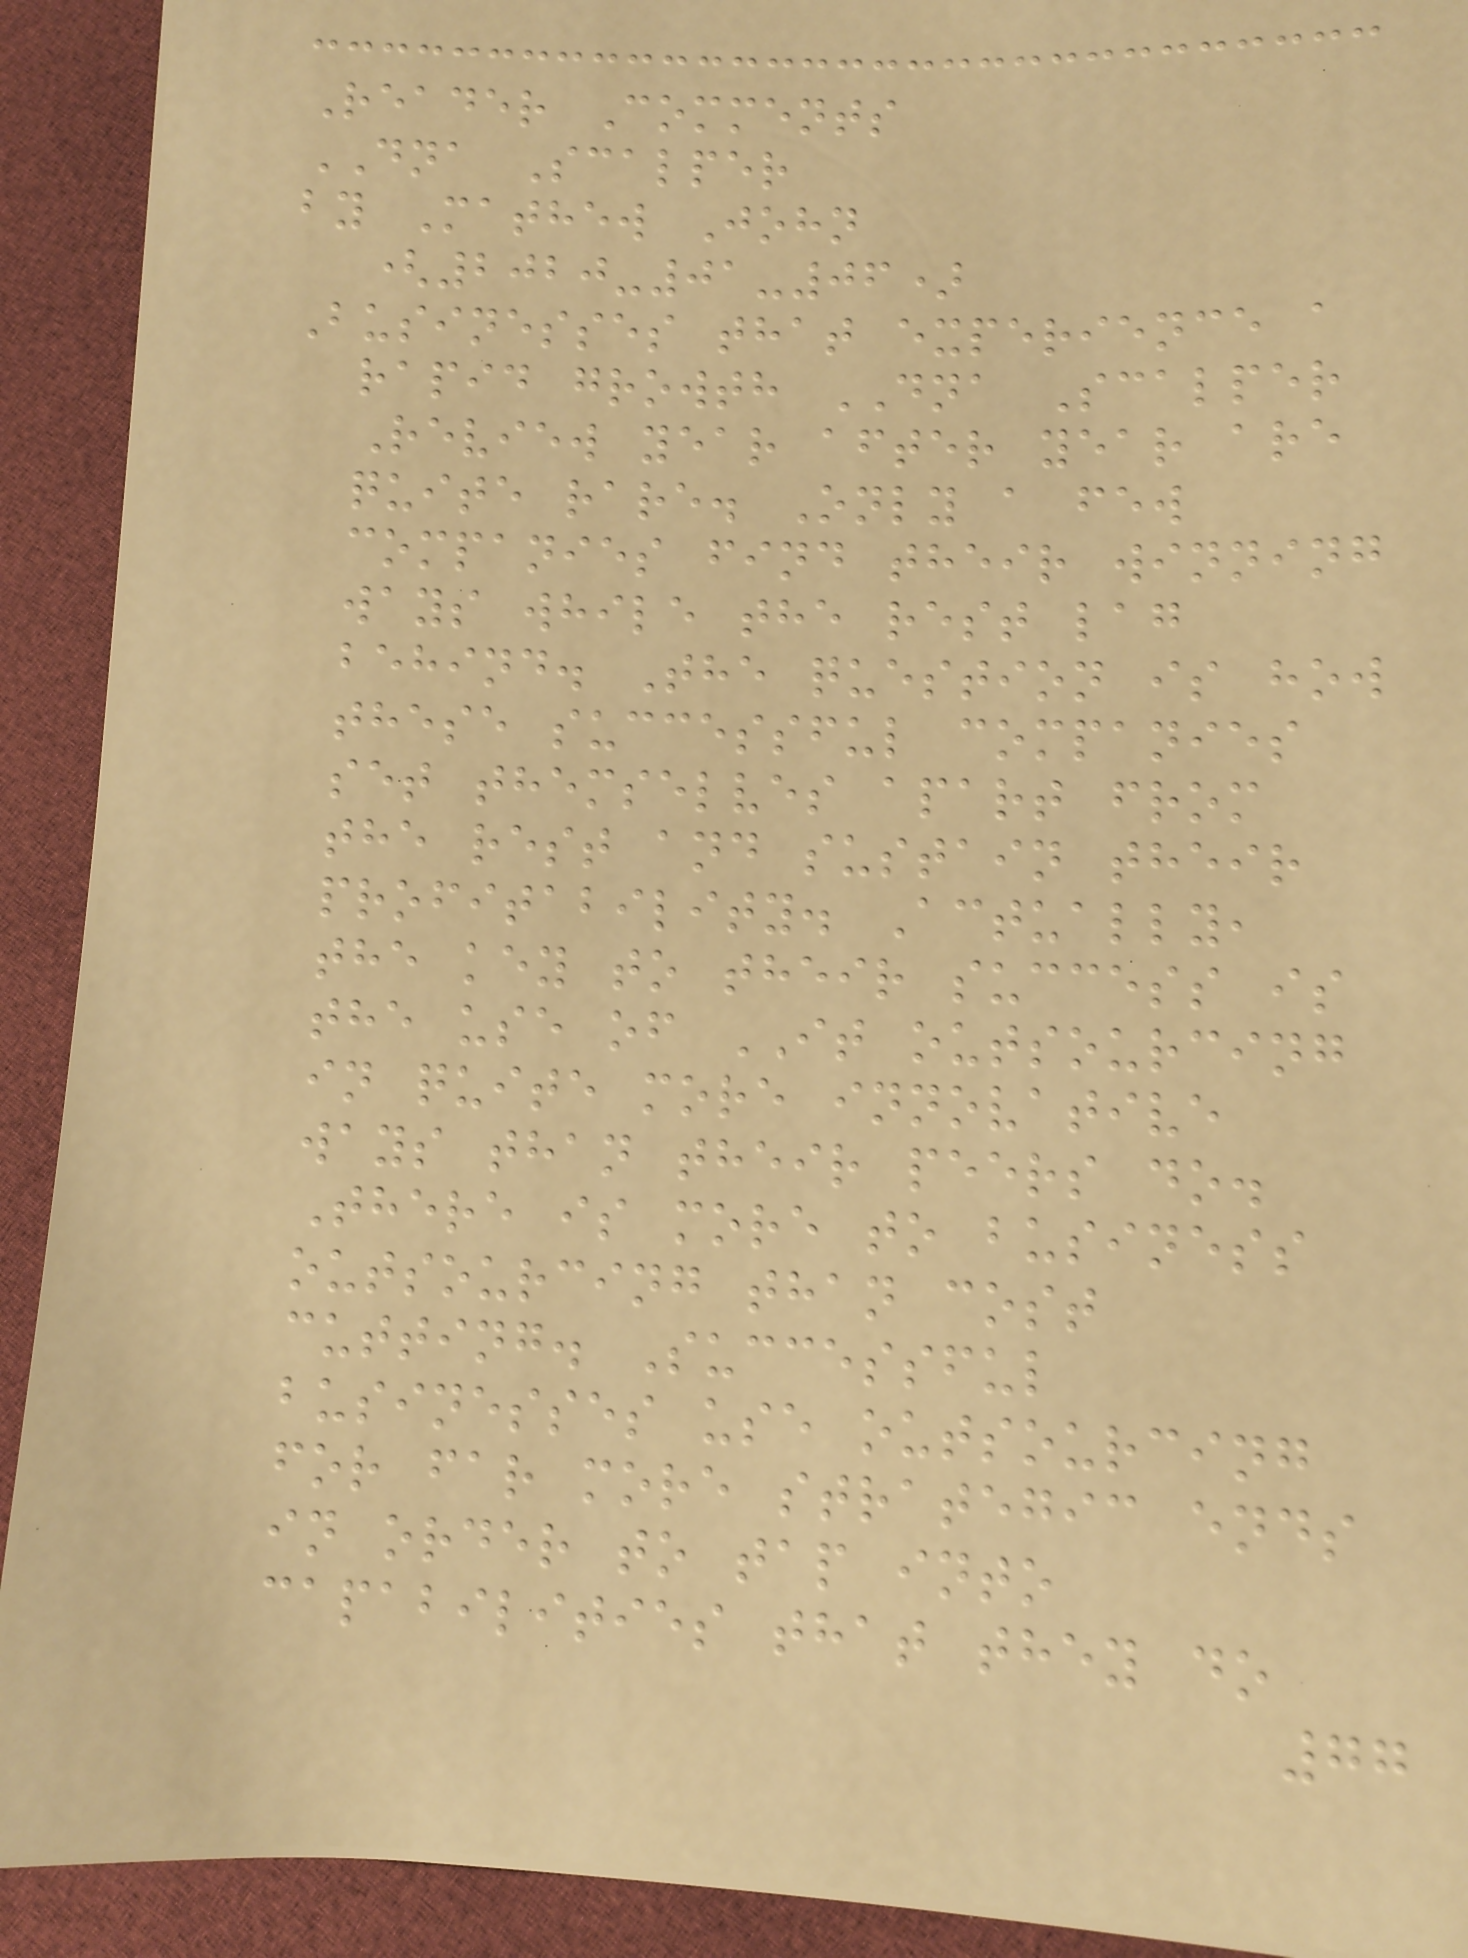Reader Comments
DNA Scalper
by Mathew John
(2020-01-06)
Businesses that experience a
rapid growth DNA Scalper
Review year after year are
quite rare. Only a few
companies find their winning
ways while the rest lag
behind. The question is how
these successful companies
set themselves apart from
the rest and sustain their
profitability. Actually,
the key to their success is
the use of IT outsourcing
in quite more innovative
ways than their peers do.
There is more to business
outsourcing than cost
cutting. Successful
businesses use outsourcing
for far more strategic ends
in order to tap into
capabilities that they do
77
